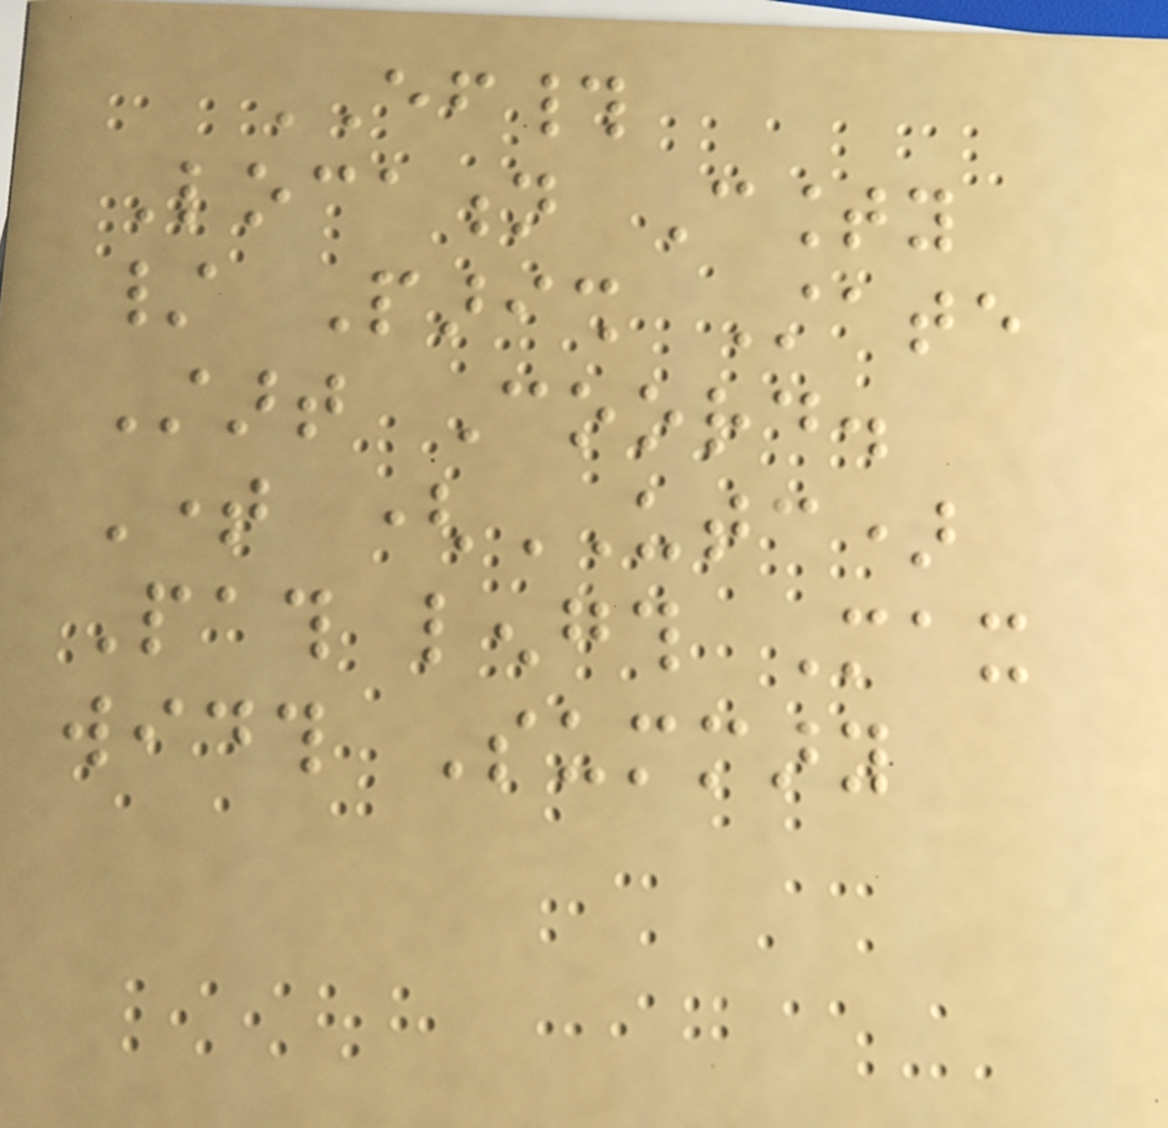EF#
Location County
/ Parish State
Start Coord.
Time (UTC)
Path length Max
width Summary
